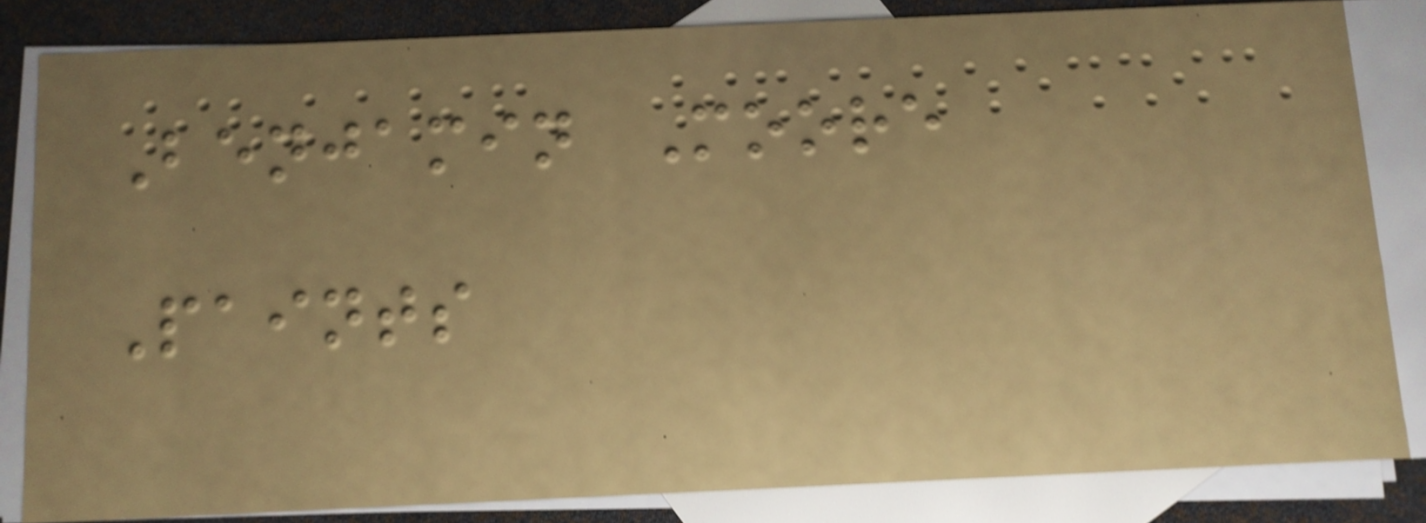Benjamin Moore
Paints
